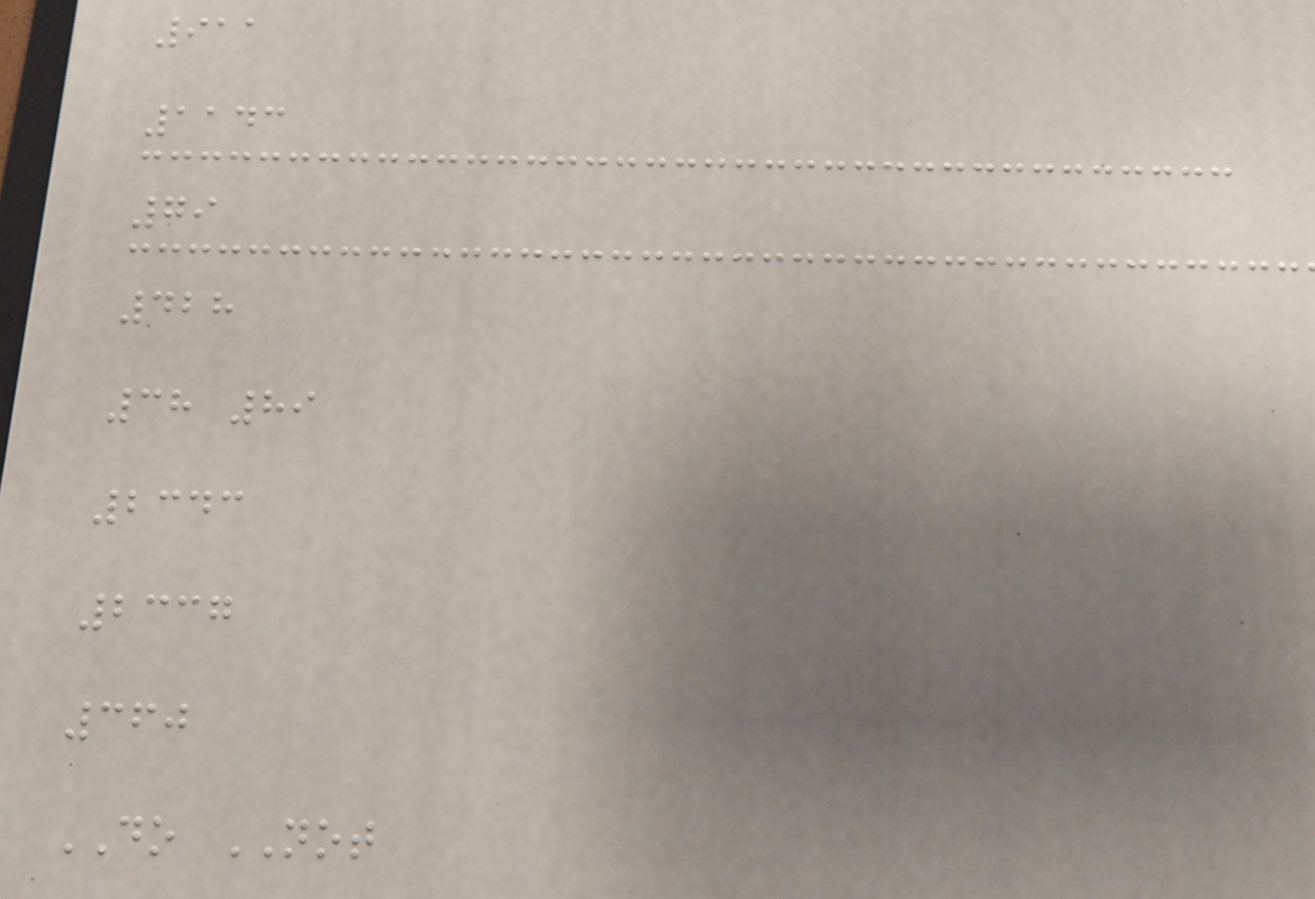911
1143
79
428
38 89
2343
2337
360
DO NOT
